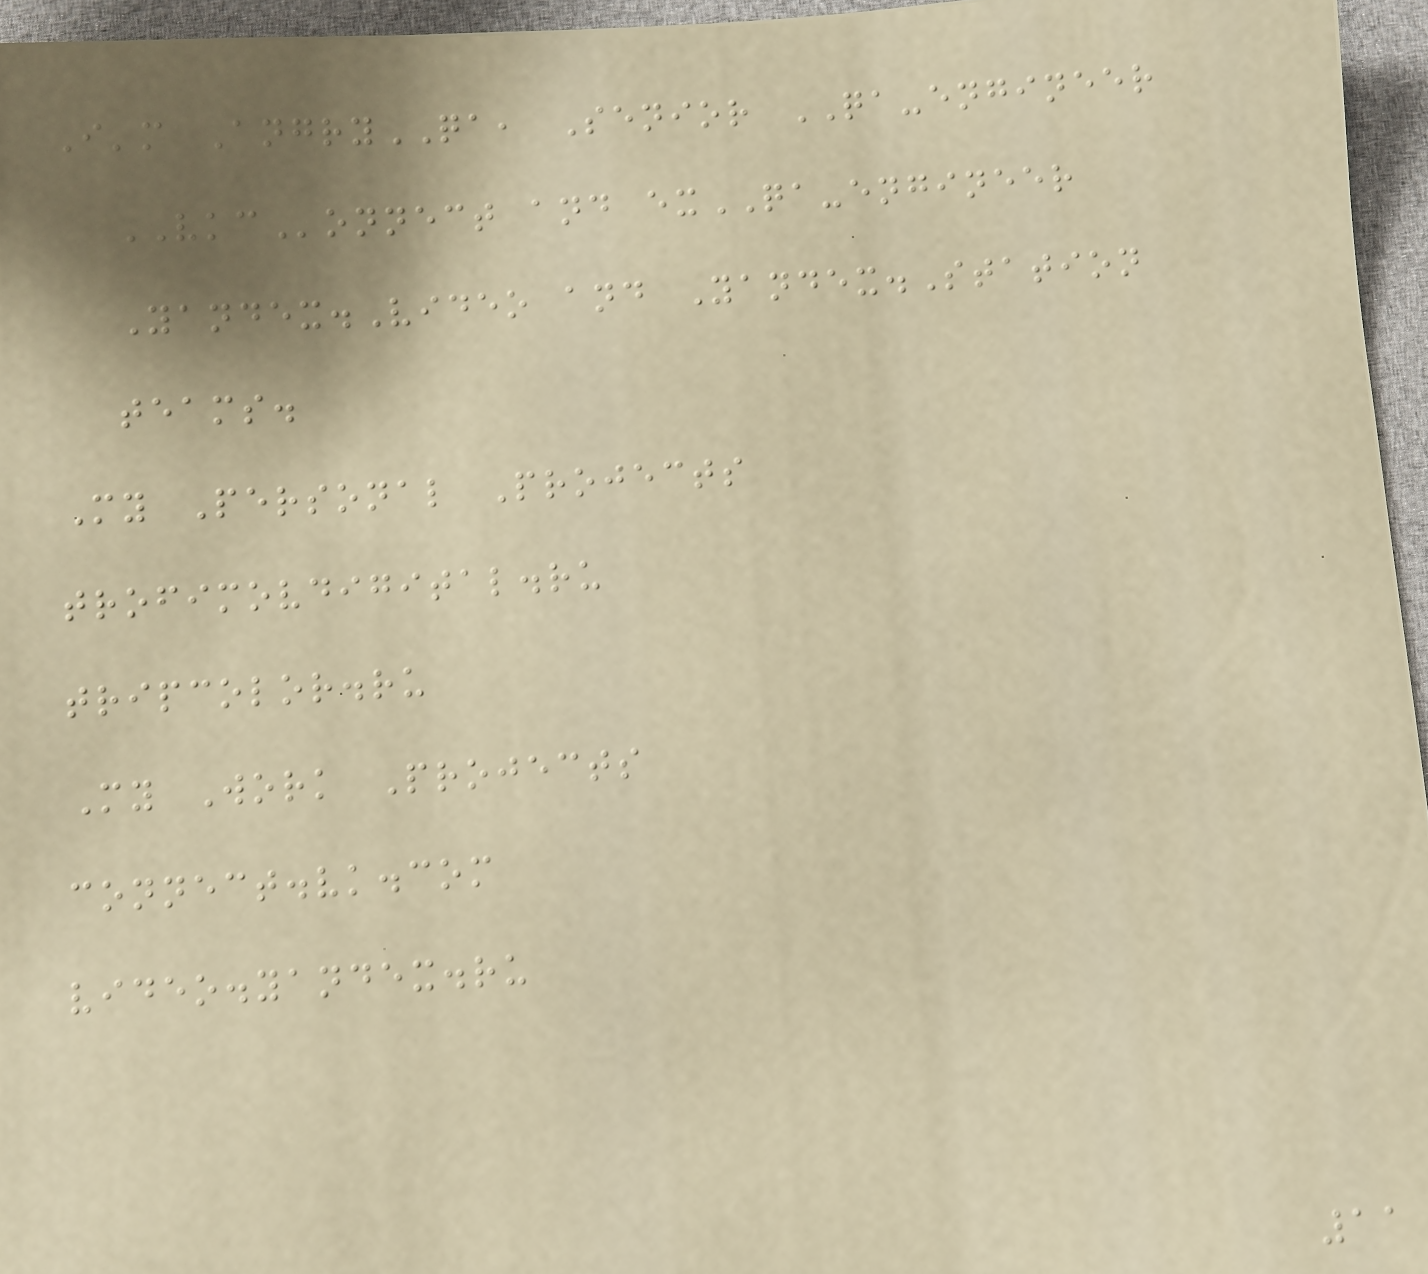I'm AngryQA, Senior QA-engineer
VKConnect and exQA-engineer
Yandex.Video and Yandex.Station
teams.
My Personal Projects
trofimovdigital.ru
tripcolor.ru
My Work Projects
connect.vk.com
video.yandex.ru
11
